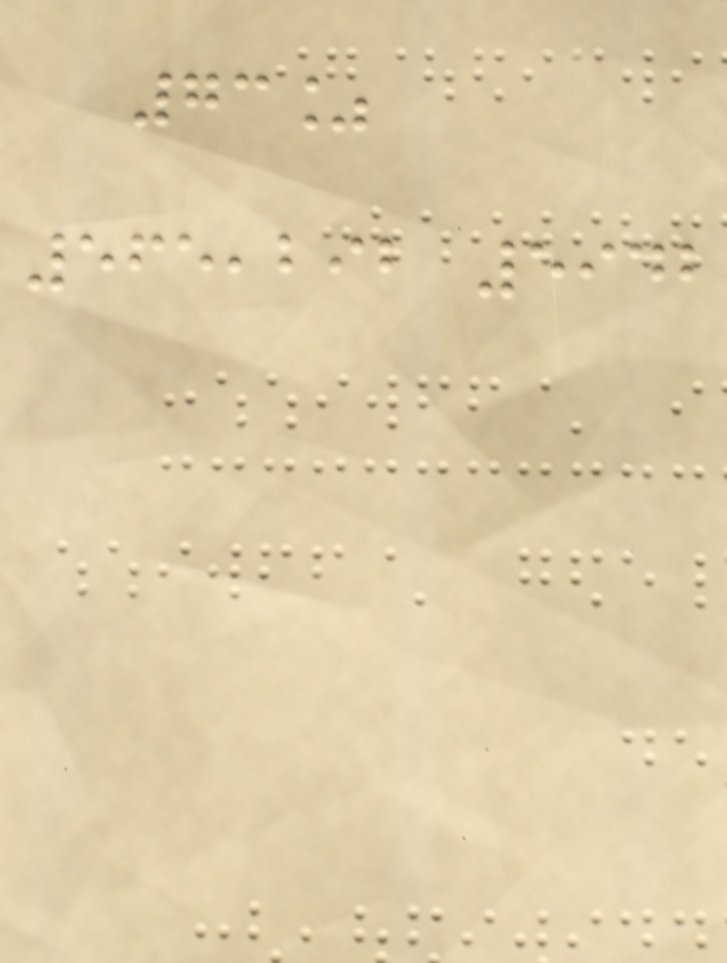73%
565,292 5942
